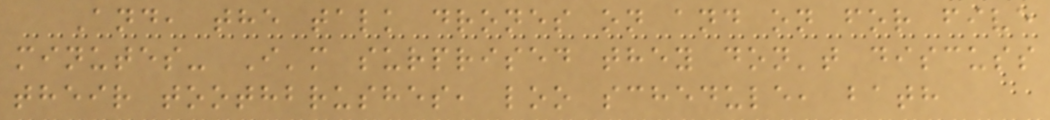And, the talk drones on and on for five
minutes- I'm surprised they don't discuss
their toothbrushes, loo schedule, bath
